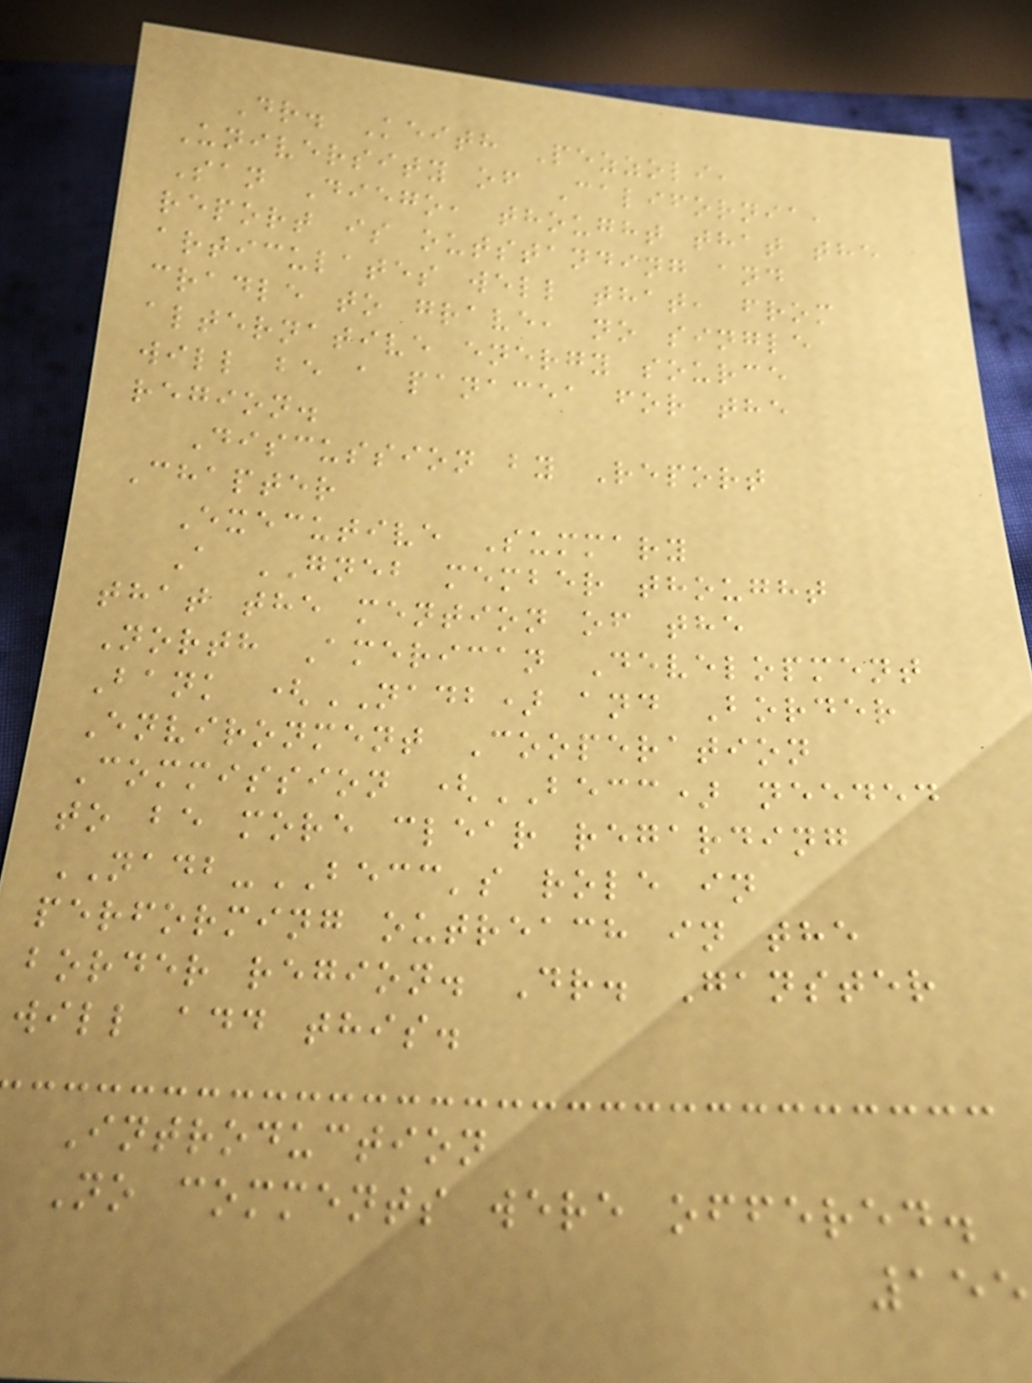Dr. Keith Pezzoli,
University of California,
San Diego, thought that the
report is outstanding and
articulates well that, from
cradle to grave, no single
alternative energy source
will be a panacea for the
region.
Discussion by Report
Chapter
Executive Summary
A GNEB member thought
that the mention of the
North American Development
Bank (NADB) and Border
Environment Cooperation
Commission (BECC) needed
to be more clear regarding
NADB-BECC's role in
performing outreach in the
border region. Dr. Ganster
will add this.
Introduction
No comments were offered.
155
